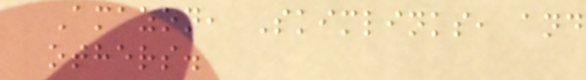Amazon, Skimlinks, and
others.
